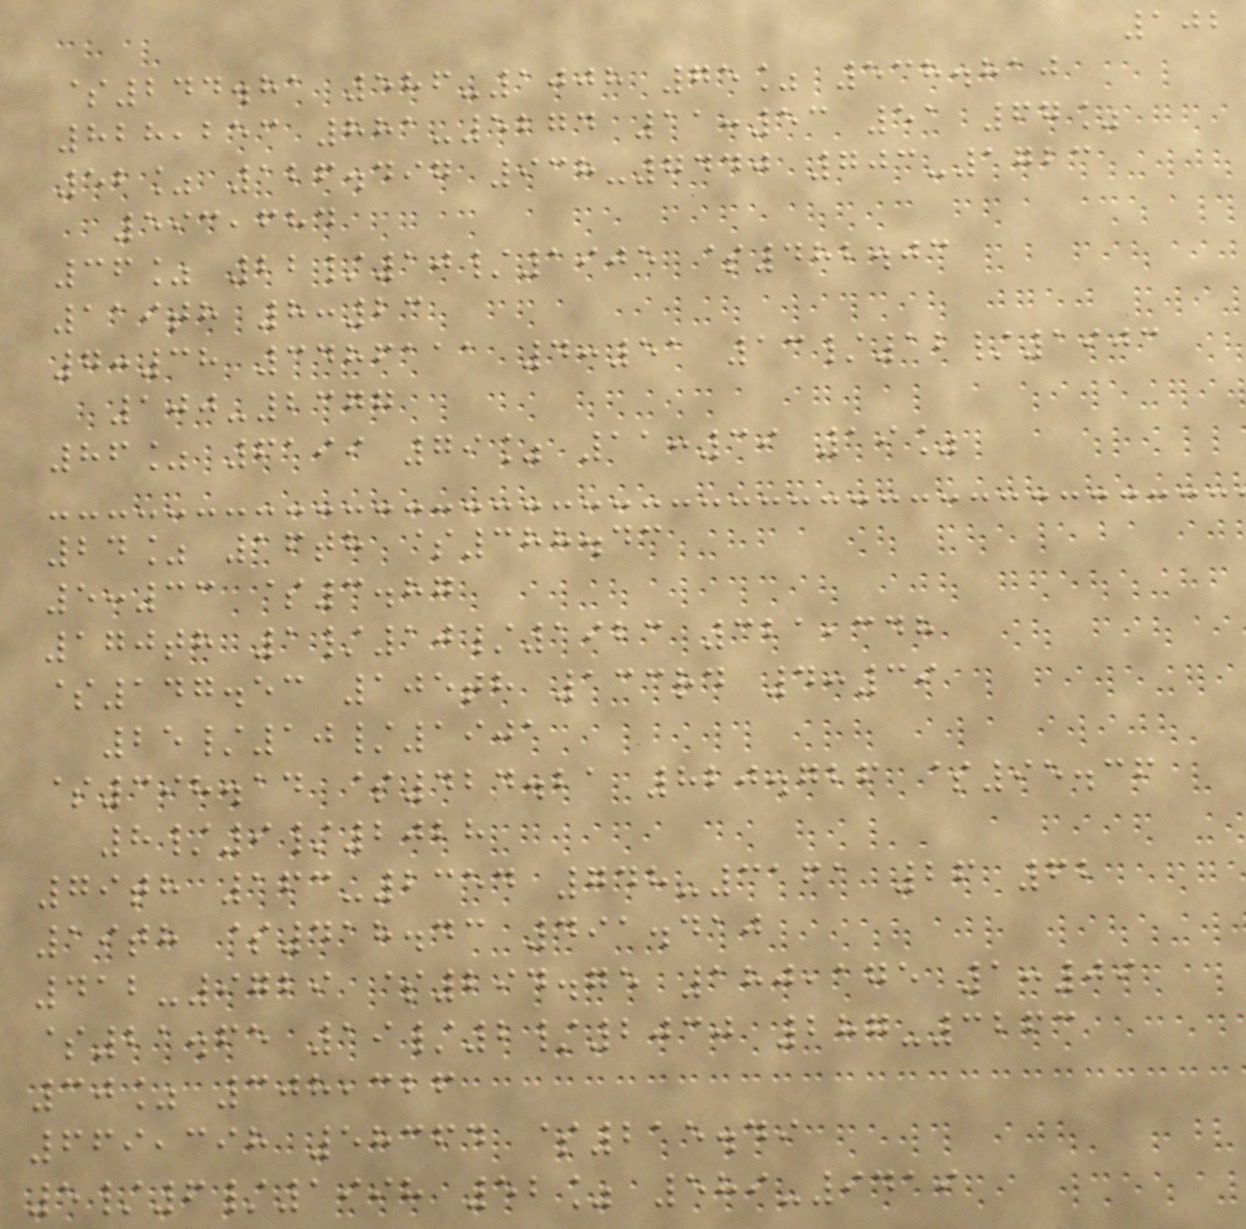102
$244.81 586-1008 75% 538.810
828,253 881-5274 11:53 51 67%
52% 126.497 938-7440 703-1723
593,684
36% 22/10/1905 $482.03
119th 8:23
7:38 3486111 4:51 13/12/1903
100-2377
86% 6199 79% 11:39 19%
24% 16th $388.43
5:33 $3.87
170th 1/10/1923 321,348
$147.53 105th 133rd 4:39
25/10/1901
$398.14 $424.21 820.726 $95.36
8/9/2028
79th 163-2354 748-3161 26 62
19th $418.43 491.410
412-9729 $294.75 180,175 1:09
$21.65 19/2/2030 287-3263
30% 308,326
669,398 58364 $215.49
5/6/1998 52% 589-9419
